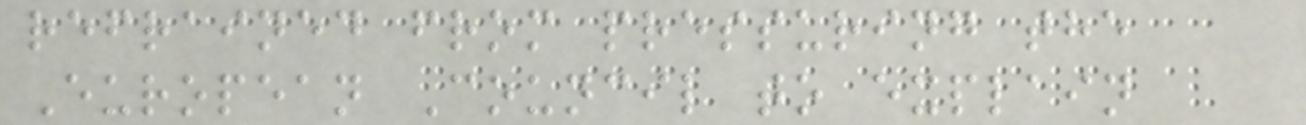refrained from pressuring the
European Council to explain
